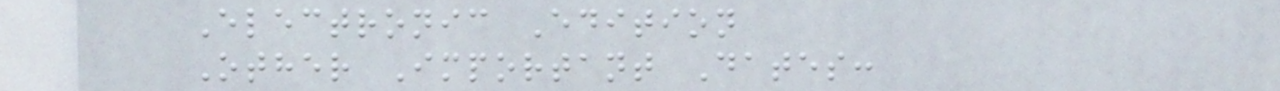Electronic Edition
Other Important Dates:
